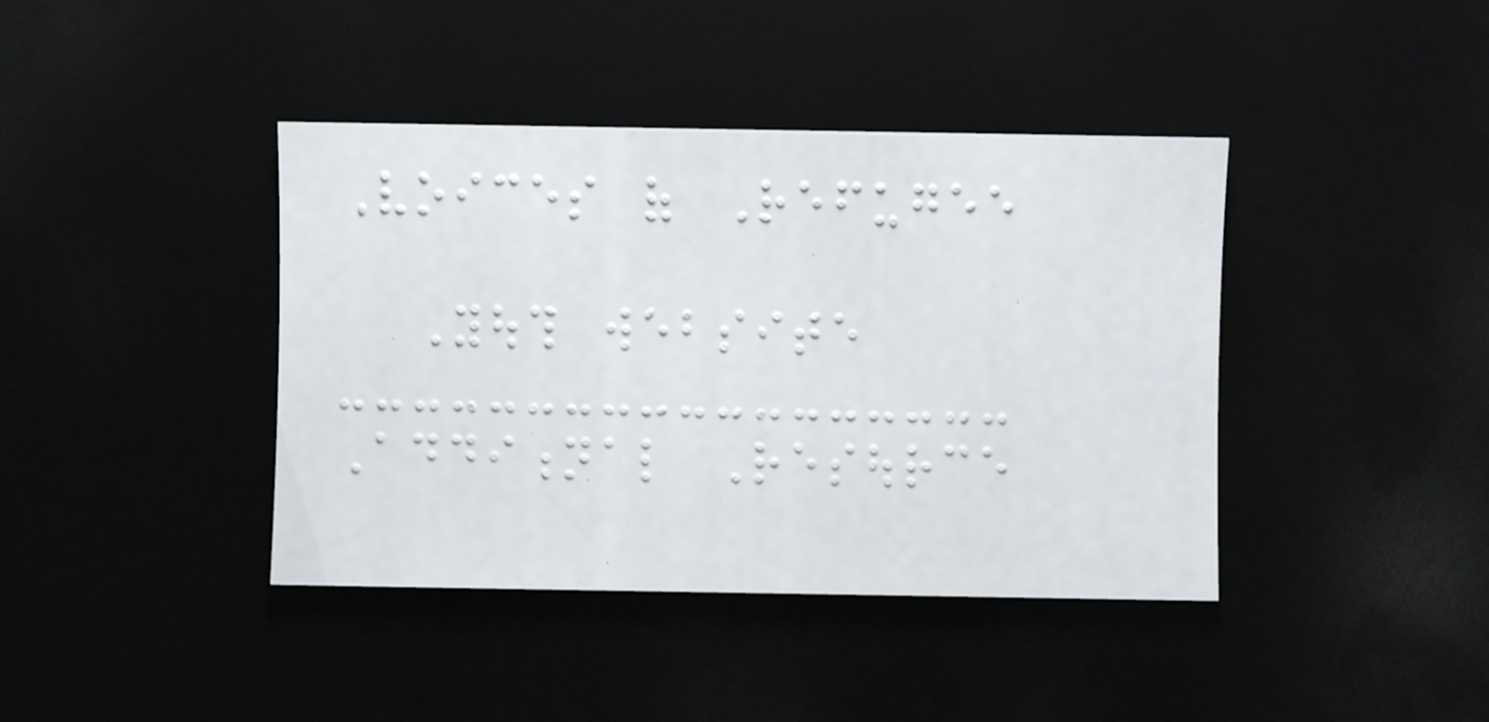Voices of Refugee
Youth website
Additional Resource
